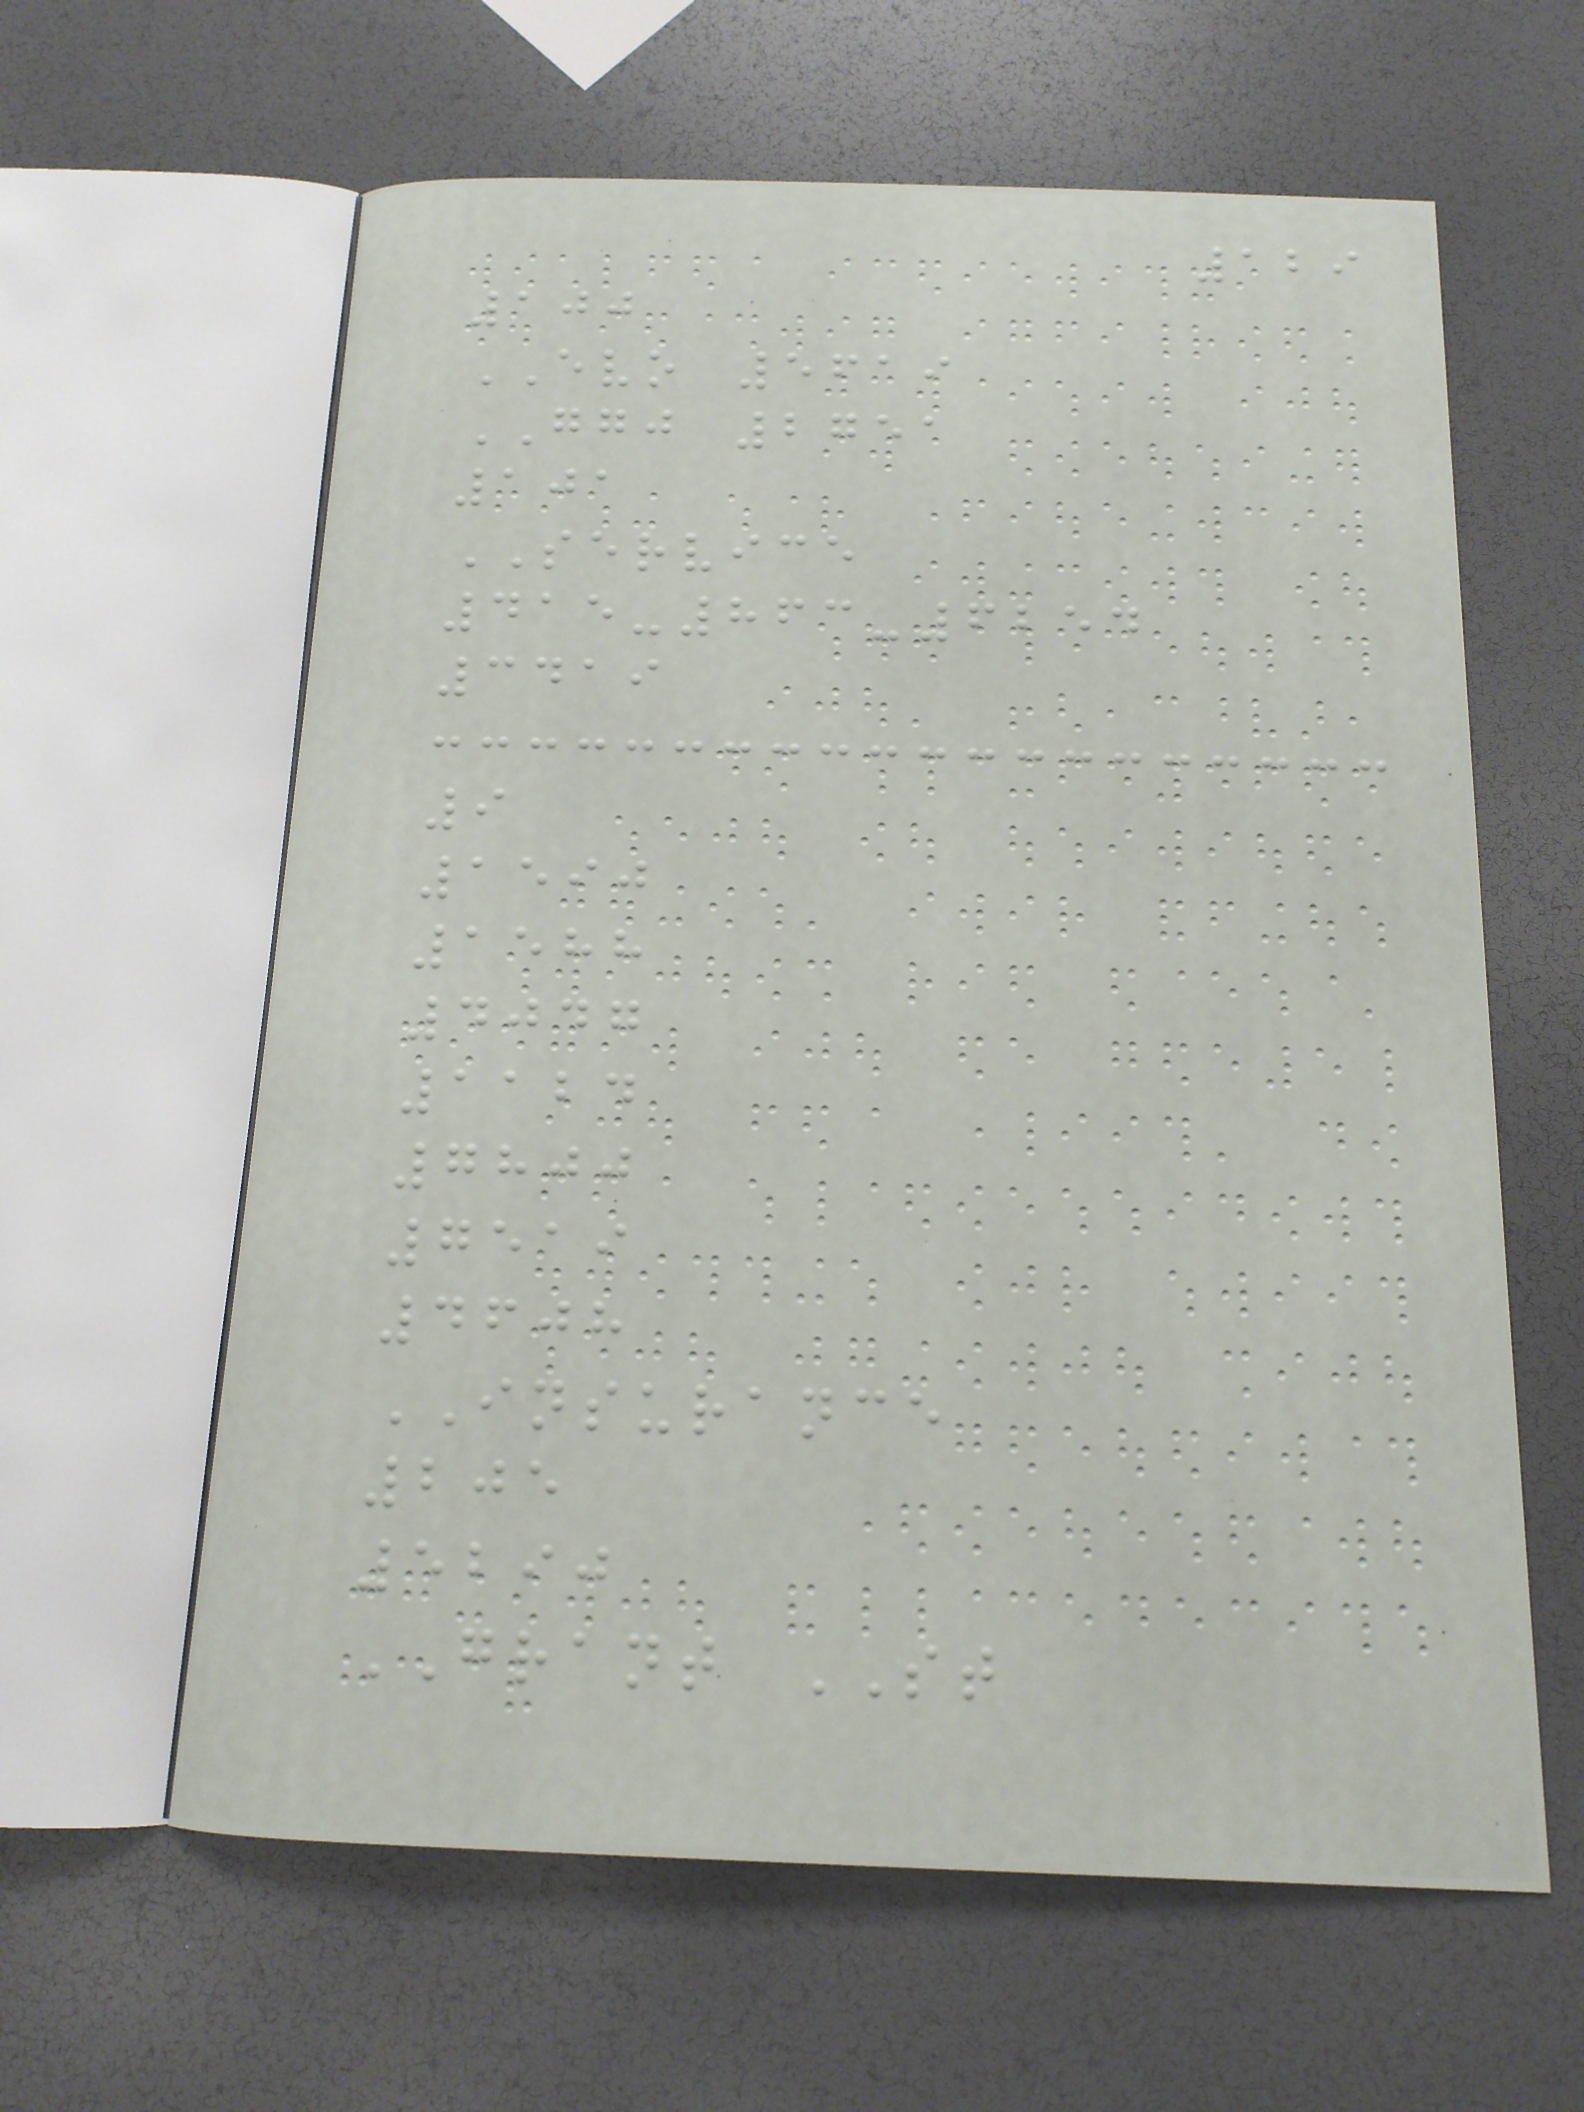129
100
EVO 5619
GGJ 2751
101
SERVICE
415-863-6254
3419
9
1590
1588
4047
1124
7800
7519
4608
INSURANCE
205
5290
GRANT ST
